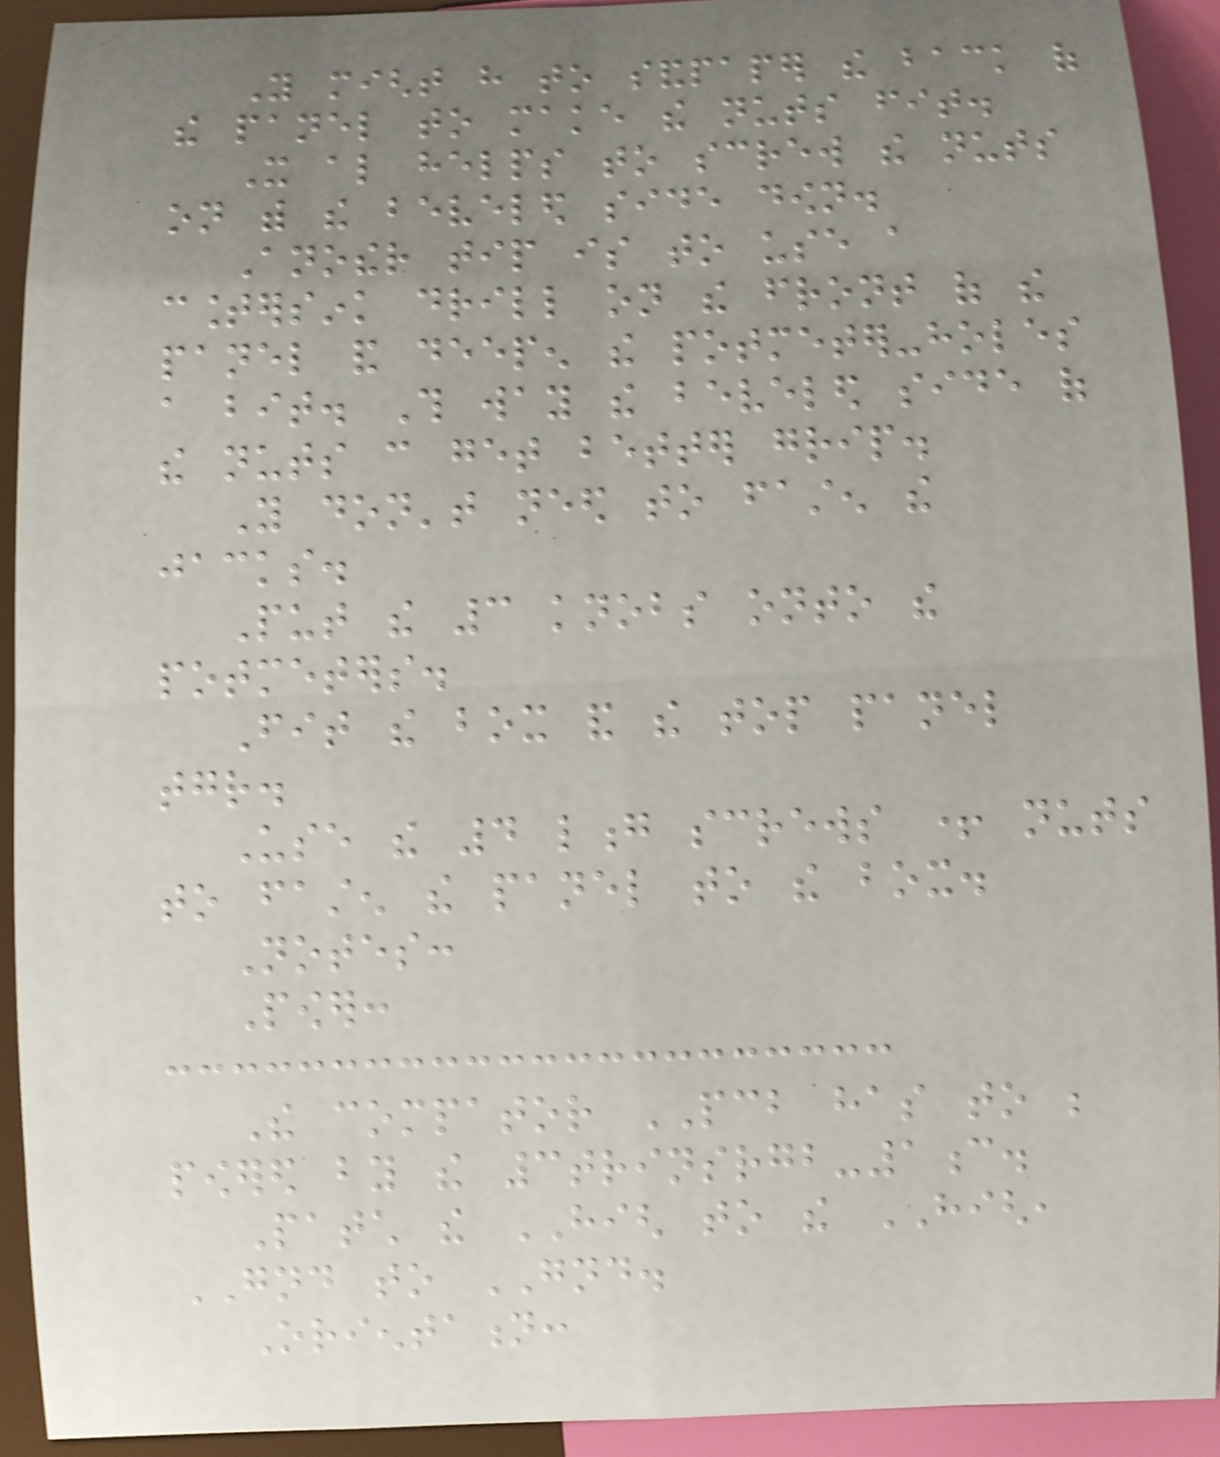You might have to sandpaper the back of
the panel to make the nuts fit.
It also helps to screw the nuts
on with the beveled side down.
Another tip is to use a
countersink drill on the front of the
panel and deepen the potmeter-holes
a bit. This way the beveled side of
the nuts can get better grip.
You don't need to fasten the
jacks.
Put the 3 knobs onto the
potmeters.
Fit the box and the top panel
together.
Use the 4 long screws + nuts
to fasten the panel to the box.
Notes:
Power:
The compator PCB has to be
powered by the 3trinsrgb-1c.
Patch the HIGH to the HIGH,
GND to GND.
Orientation:
